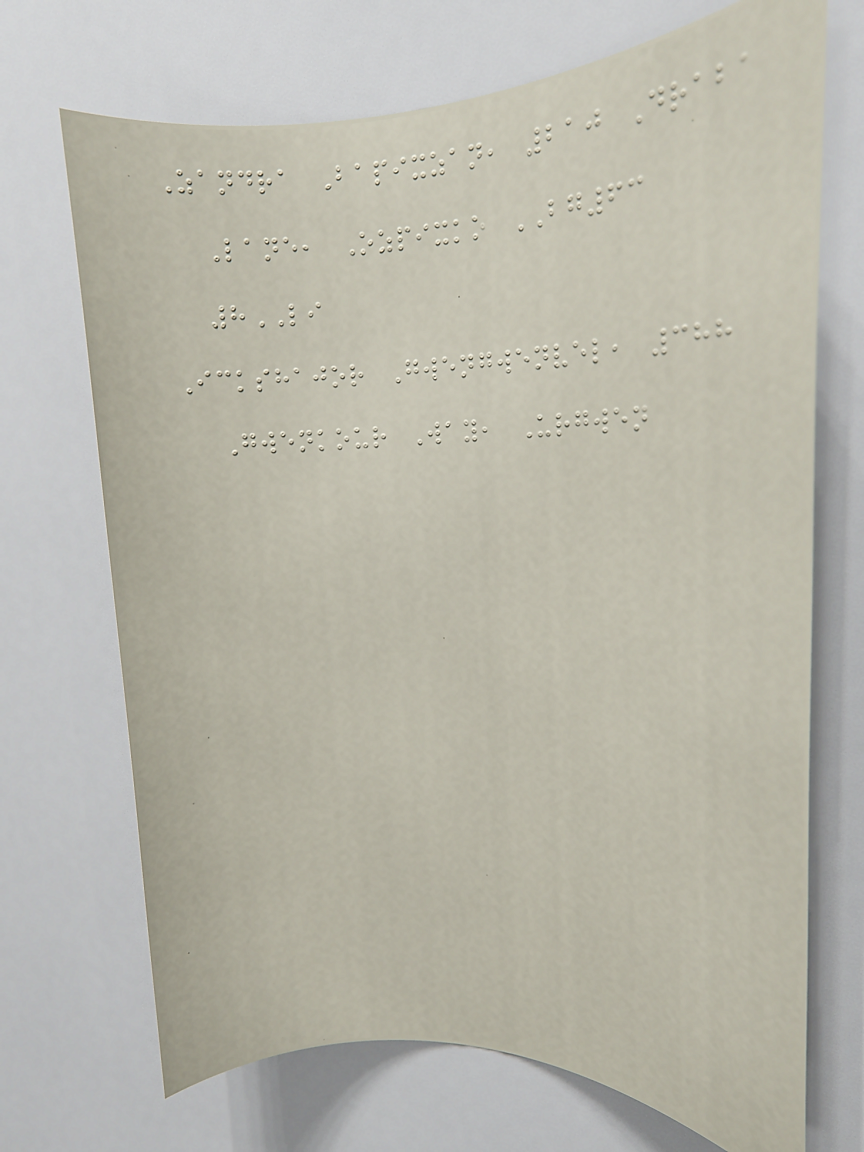Zandra Bapixzan, 210 Draba
Lane, Ozpixko BG63
8LI
Ickshajor Gwengwenvel, 388
Gwenkour Way, Urgwen
